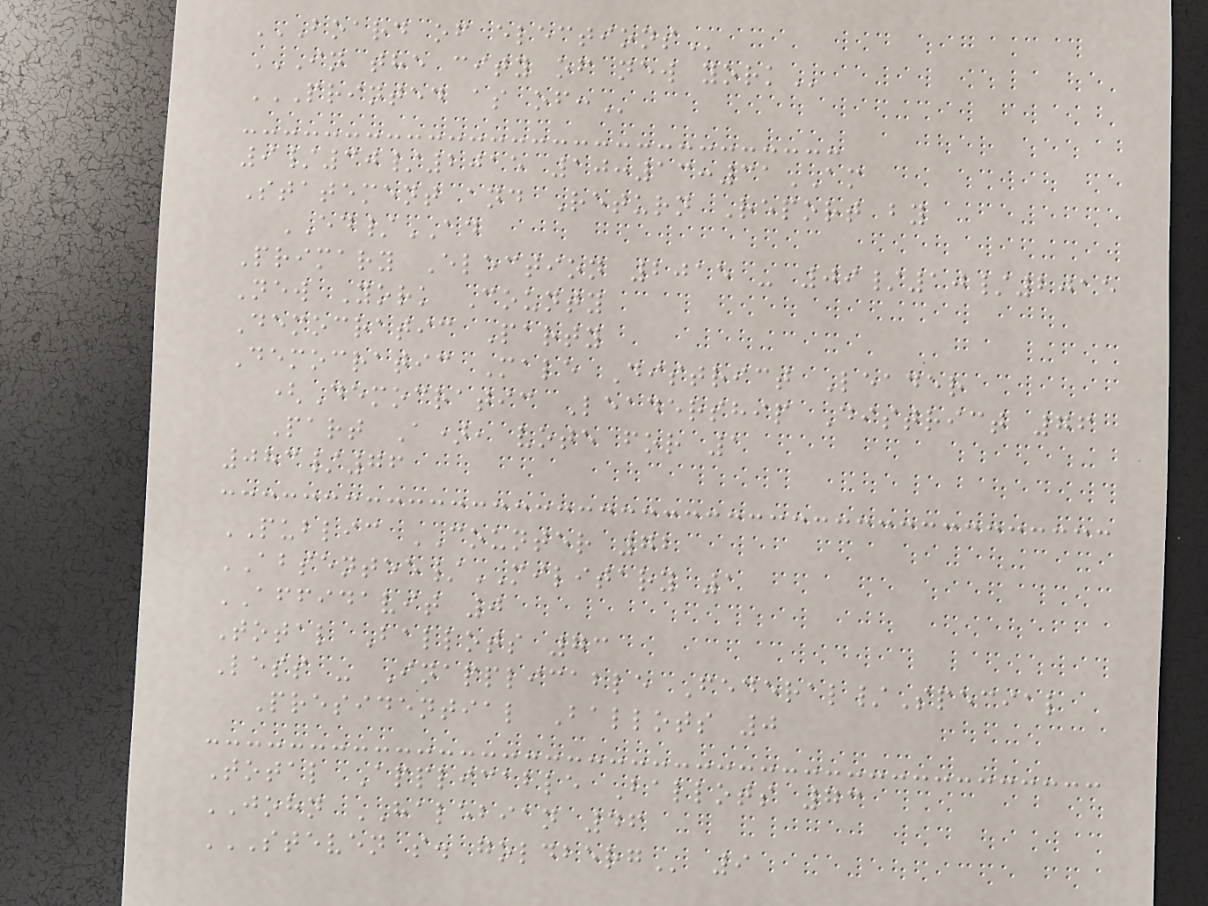BOARD OF ELECTIONS
IN THE CITY OF NEW YORK
PRINTED AS OF:
9/30/2015 10:13:31AM
Statement and Return Report by
ED/AD
Primary Election 2015 - 09/10/2015
New York County
Democratic Party
Democratic Male District Leader
(Democratic Leadership District 76
Part A), vote for 1
083/76
PUBLIC COUNTER 72
ABSENTEE/MILITARY 1
AFFIDAVIT 0
Total Ballots 73
Less - Inapplicable Federal/Special
Presidential Ballots 0
Total Applicable Ballots 73
JOHN HALEBIAN 46
STEVEN S. GOLDBERG 9
